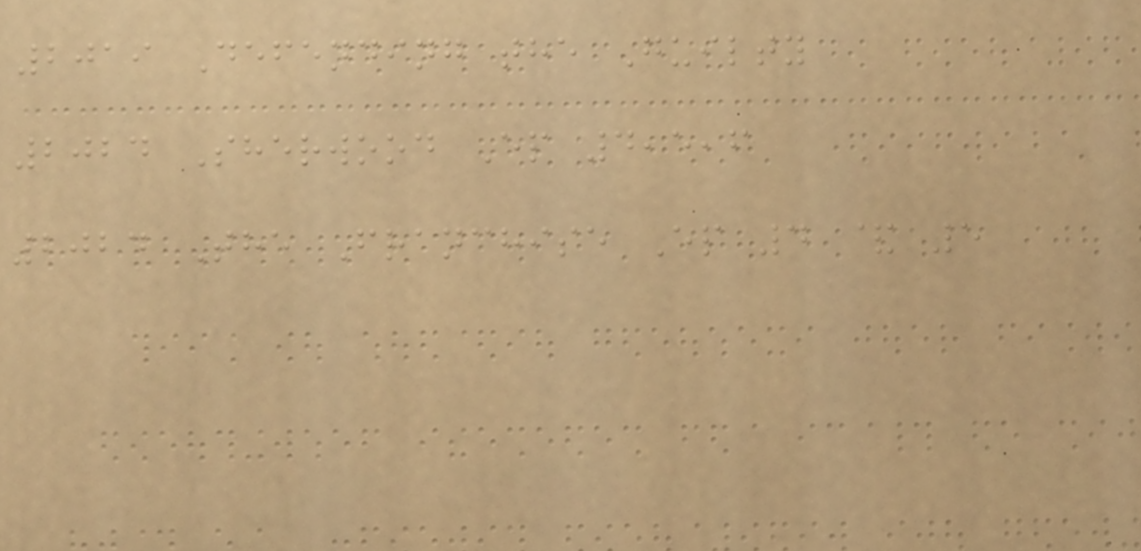2019 Defending the Guilty
2024 Sherwood Ep 4,5,6
2024 The Franchise Ep 4 & 5
